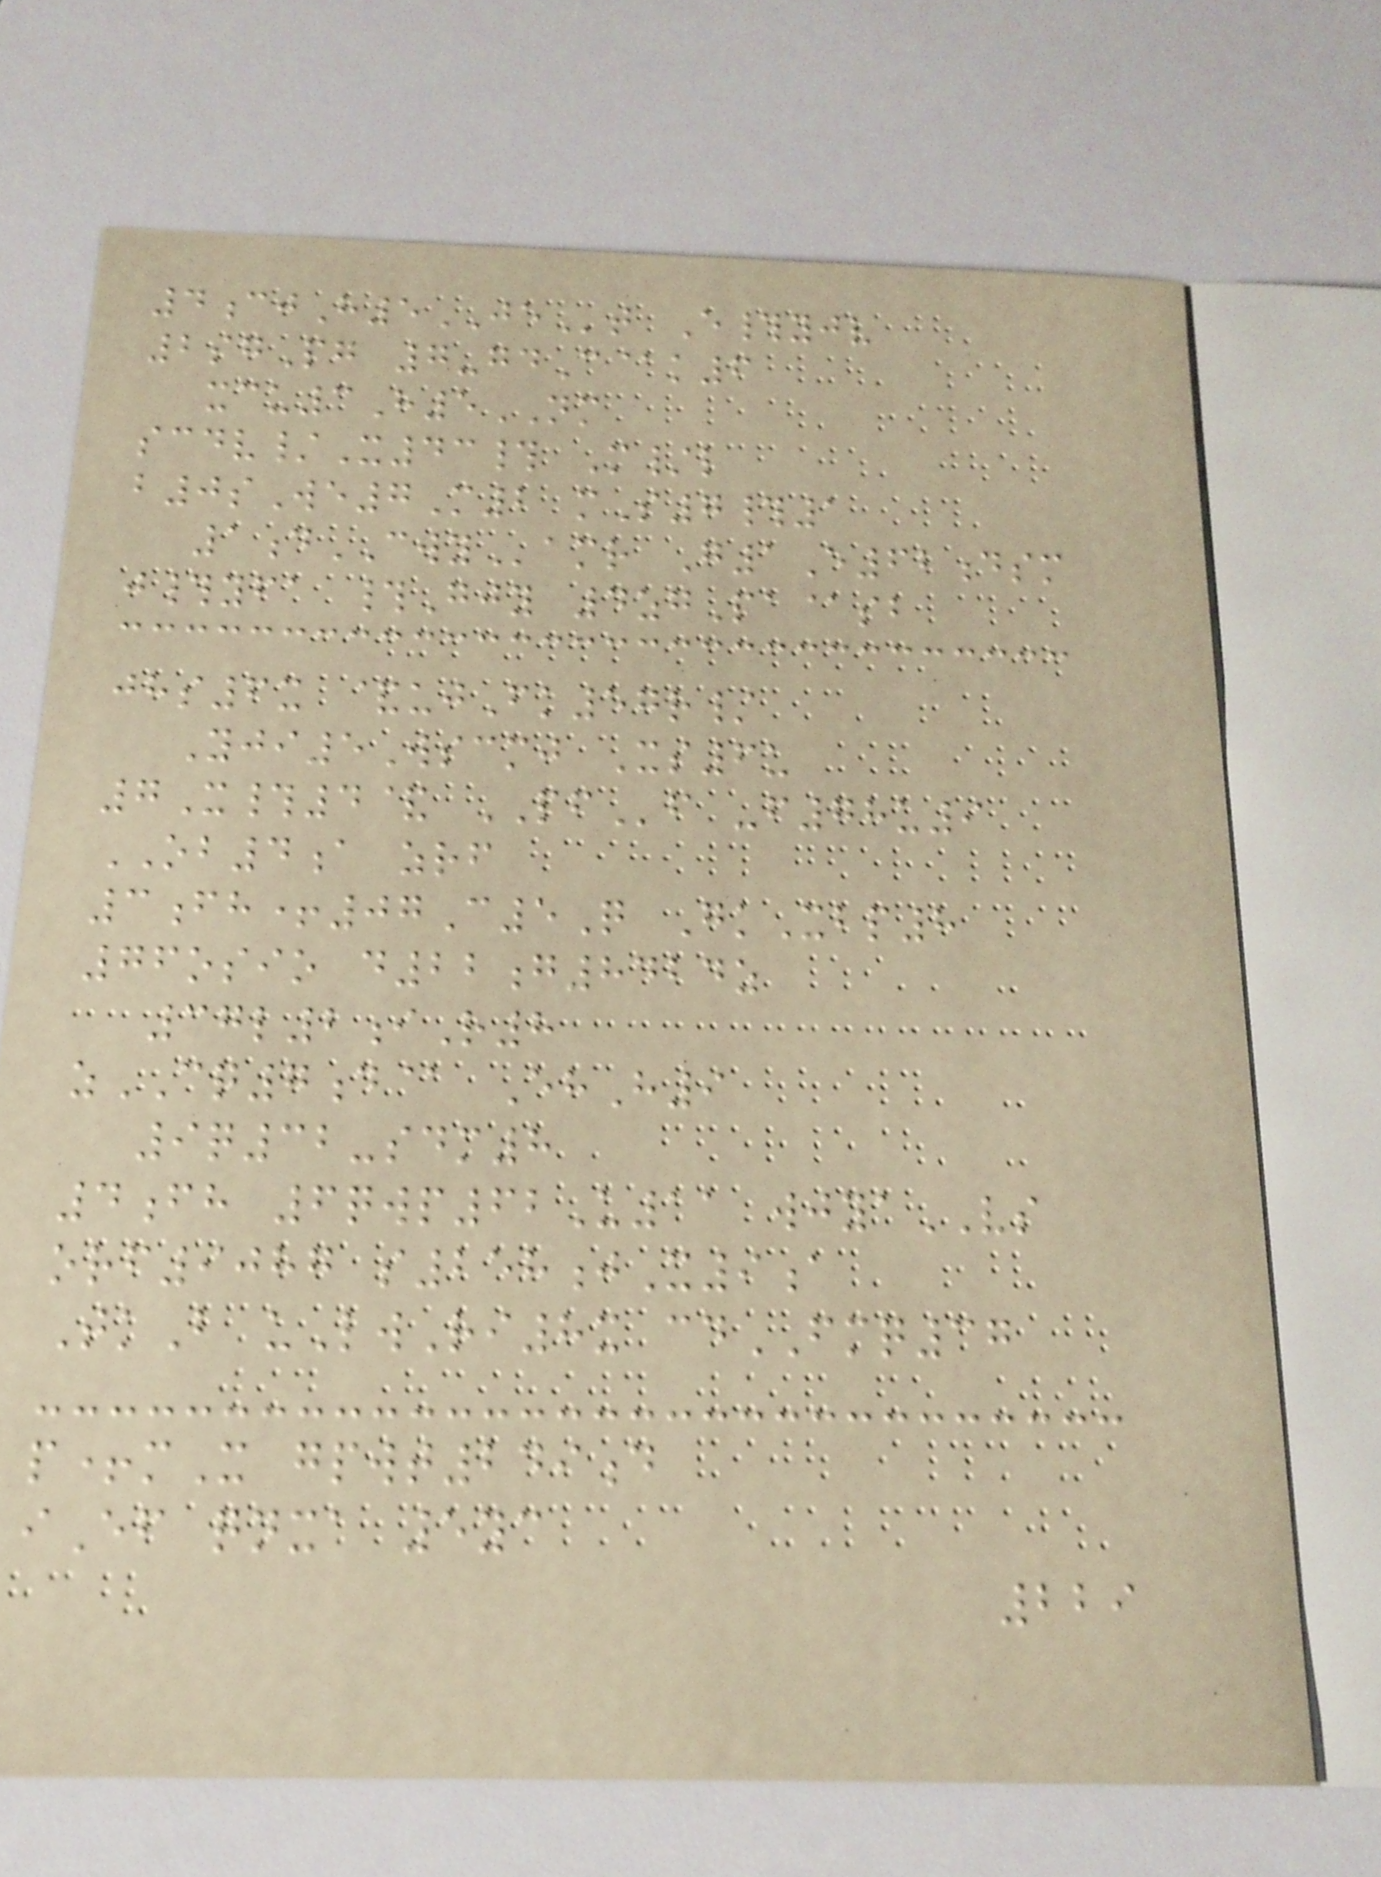4cjH5JEt E#yjv
2sgPg 7-gdC@k6
xcu3H5NM
scdv/X43# M/l
b0sWe7M2 mS7#1
1dCWYamr G1E62dsm
j#yfa #Gjy 4zgPa@sb
jhs6x &ujFk57r/
Yji5Wscmj Xs6u
7X#4& PFf -f78u9
OB4a zrf
3fh+07C5Q GkXbp8
76osio d22g8424z
37l2iR8
zCQ7d@ EhH9
9q32-sdm8
4fh 6qwp62U11 wjyaVS
orf9087 s258jX9a
TkB uLwRi8x cdFMQ37
p+mX gpwt249d
iEf qnxa 5yc
229
